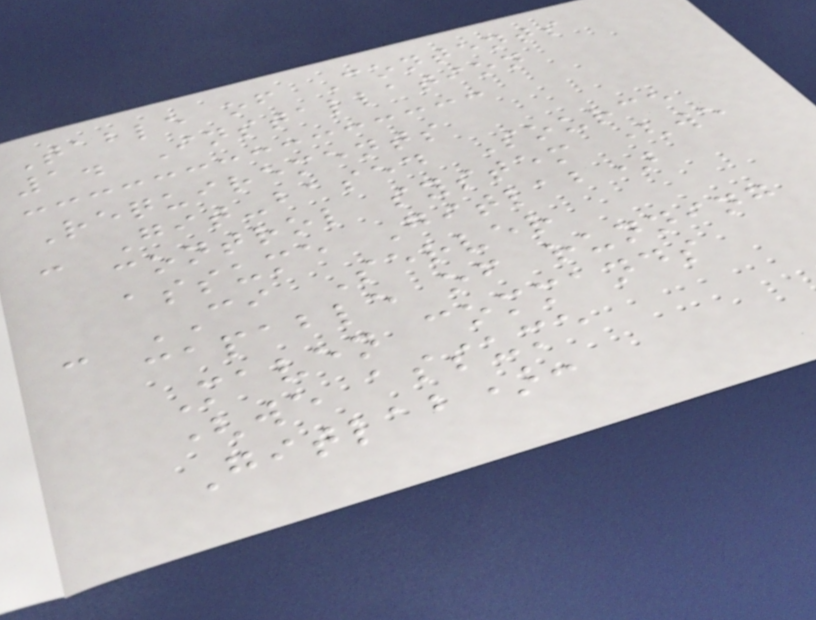Table of Contents
1. Installation
Requirements
- Git-based Source
control system (we
assume Gitlab)
- CI Server
capable of running
Maven commands
(we assume
Gitlab):
